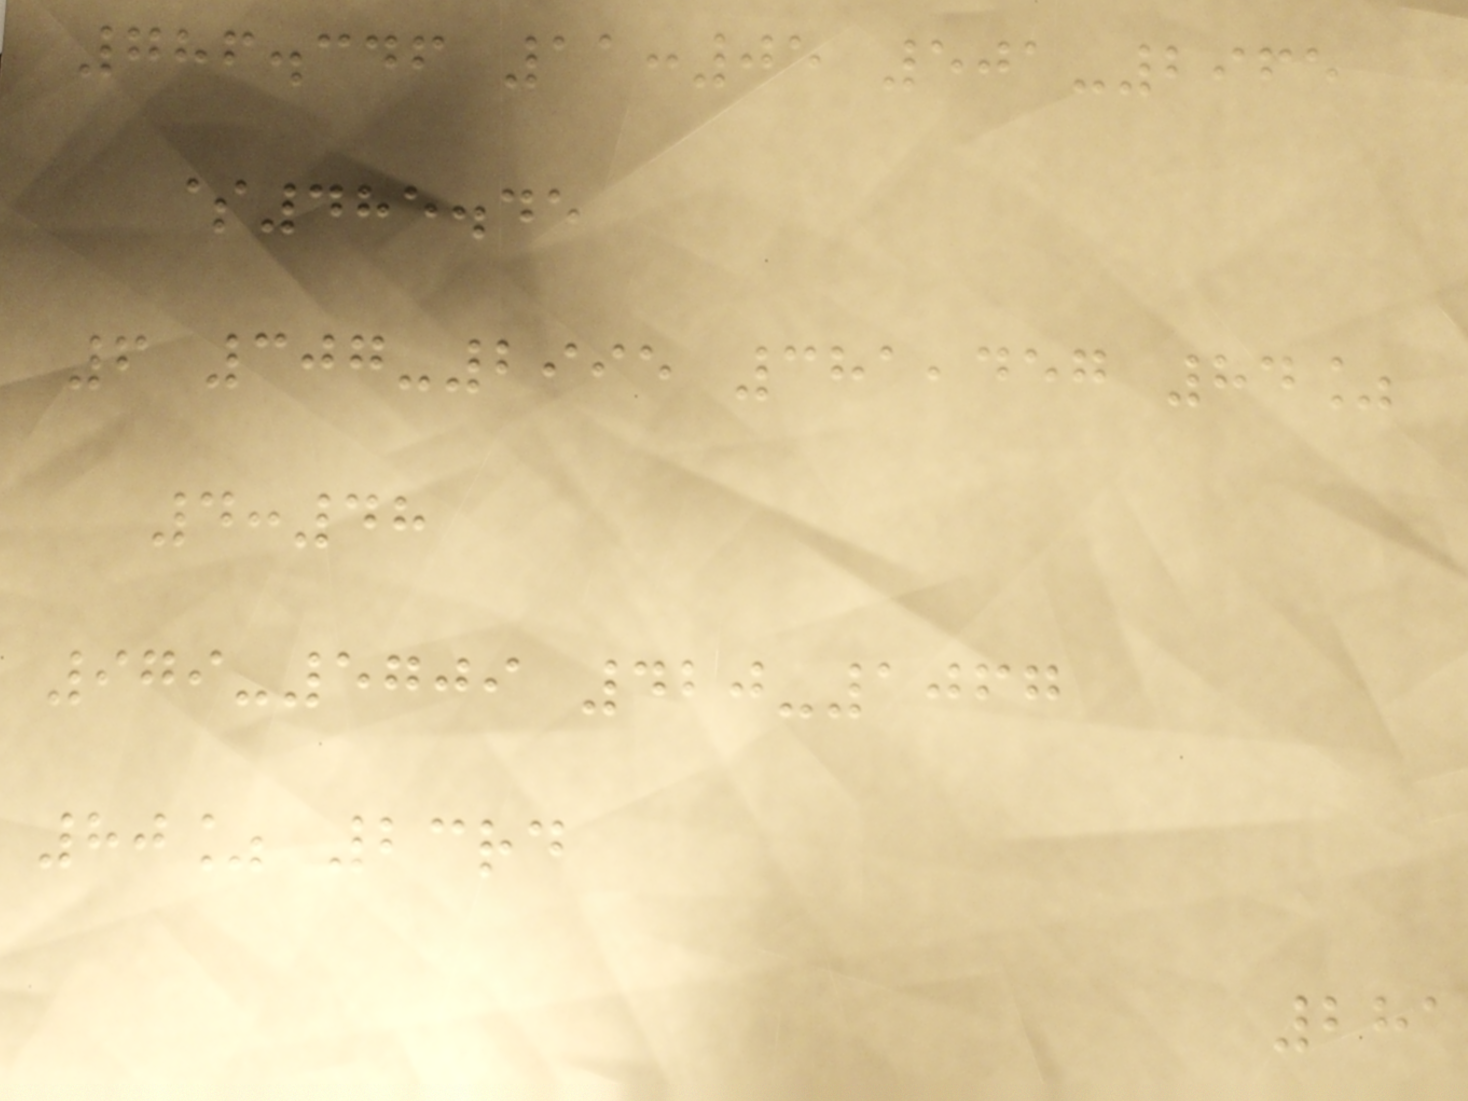786.346 11:05 501-2965
$485.45
6 307-2995 381,457 84%
4:48
979-5709 420-1067
80% 23rd
281
